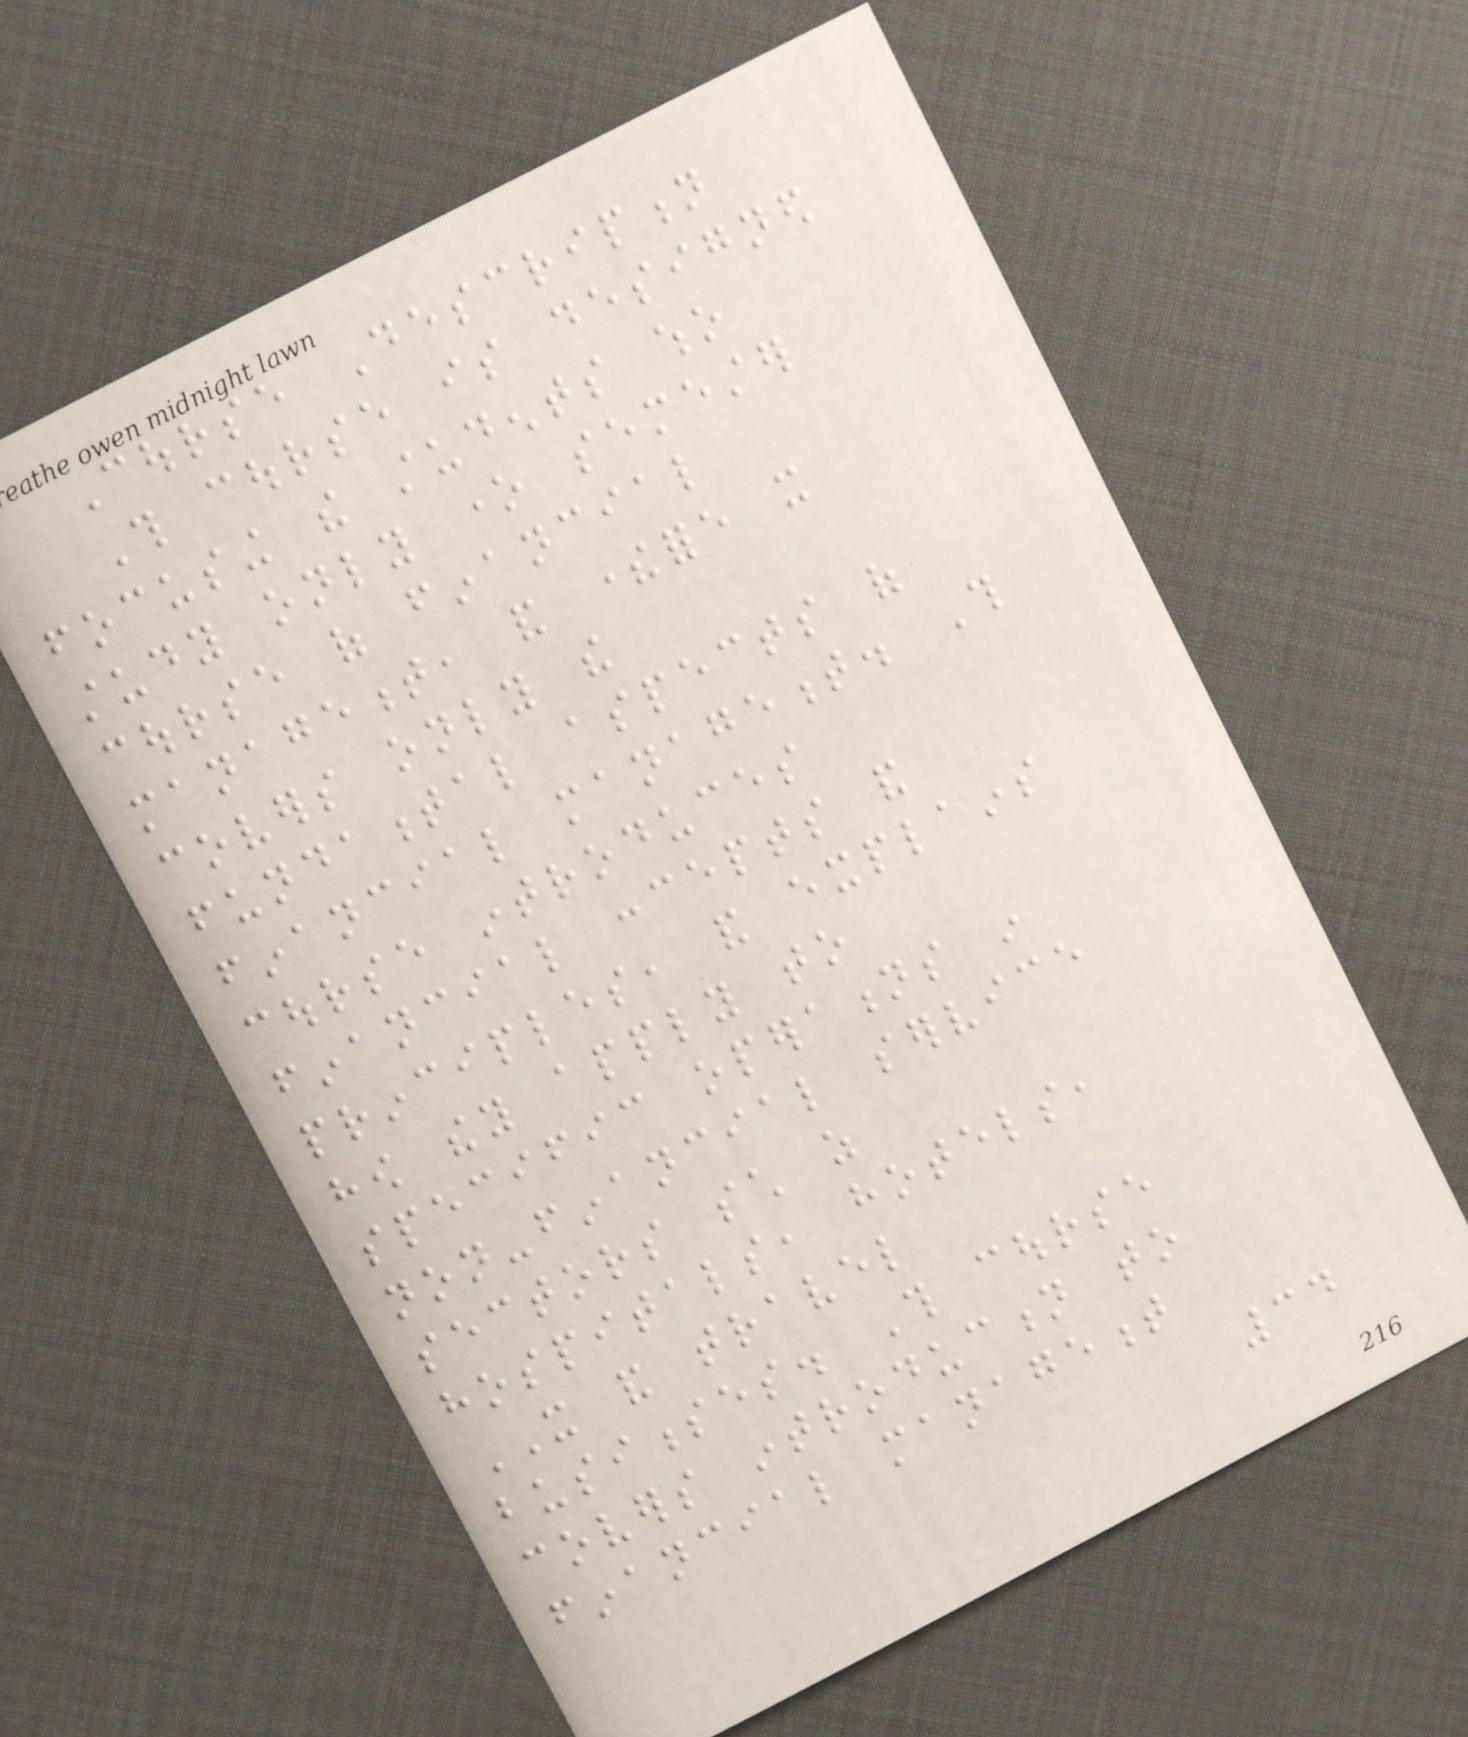Course Description
This course is designed
focusing the students who
study only one semester
course of financial
management, and therefore it
covers only the
fundamental aspects of
financial management. This
course introduces
financial concepts and
principles, and explains
how they apply to
specific operations in
non-financial service
sectors such as
hospitals, hotels,
IT and travel
businesses. This course
covers introduction to
financial management
34
